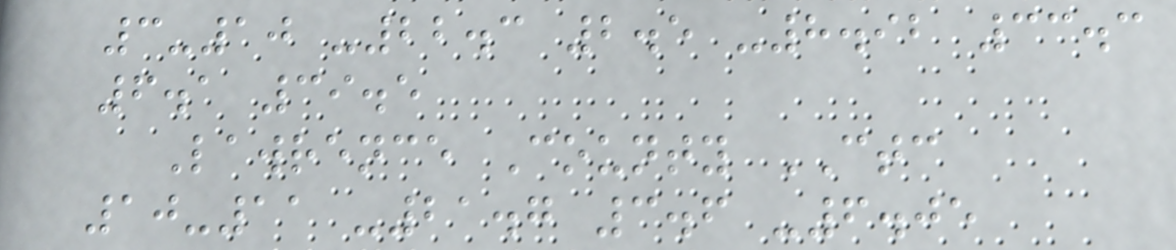3-10 -22.3 2.5 -8.92 33.3
6.1 39.5
Lawrence County CTC
10-11 -21.7 3.6 -6.05
